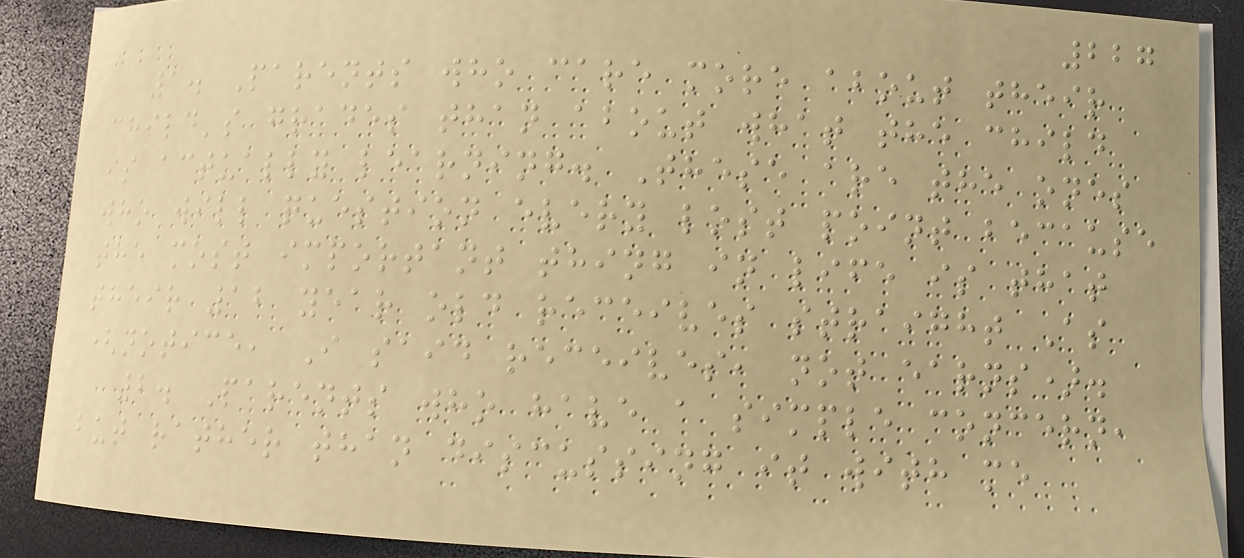227
1. Parents who care more about their
child's grades than about what the child
is actually learning. These are the ones
who will question every lost point because
the most important thing in life is that
their 12 year old receives straight As
(notice, I said receives, not earns).
2. Parents who have a simple concern,
but rather than discussing it with me
